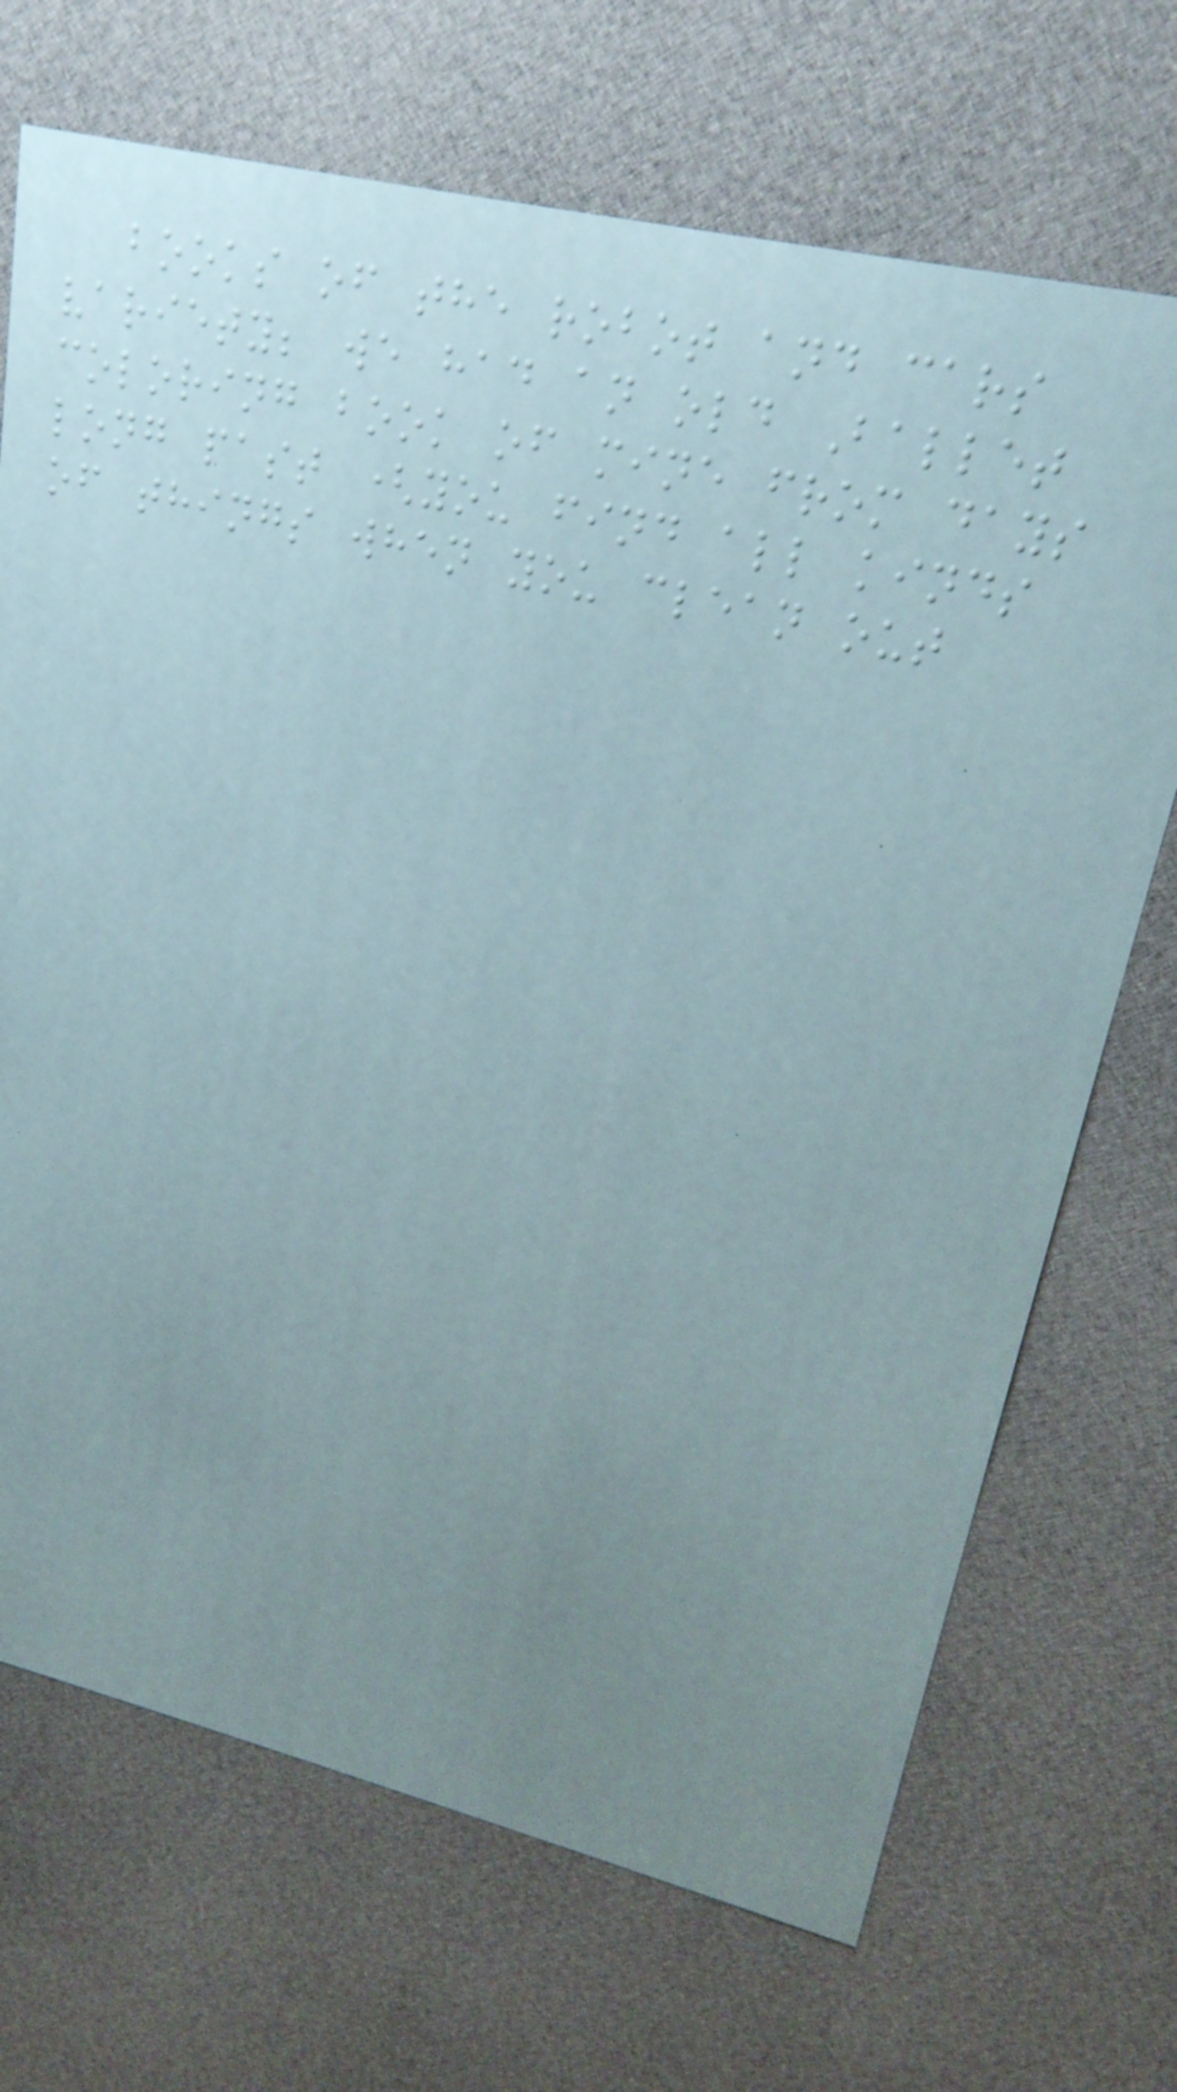books of the robot and cars
variety; we had an old Ballet
coloring book of mine from days
long past (you find all kinds
of things when you clean out
